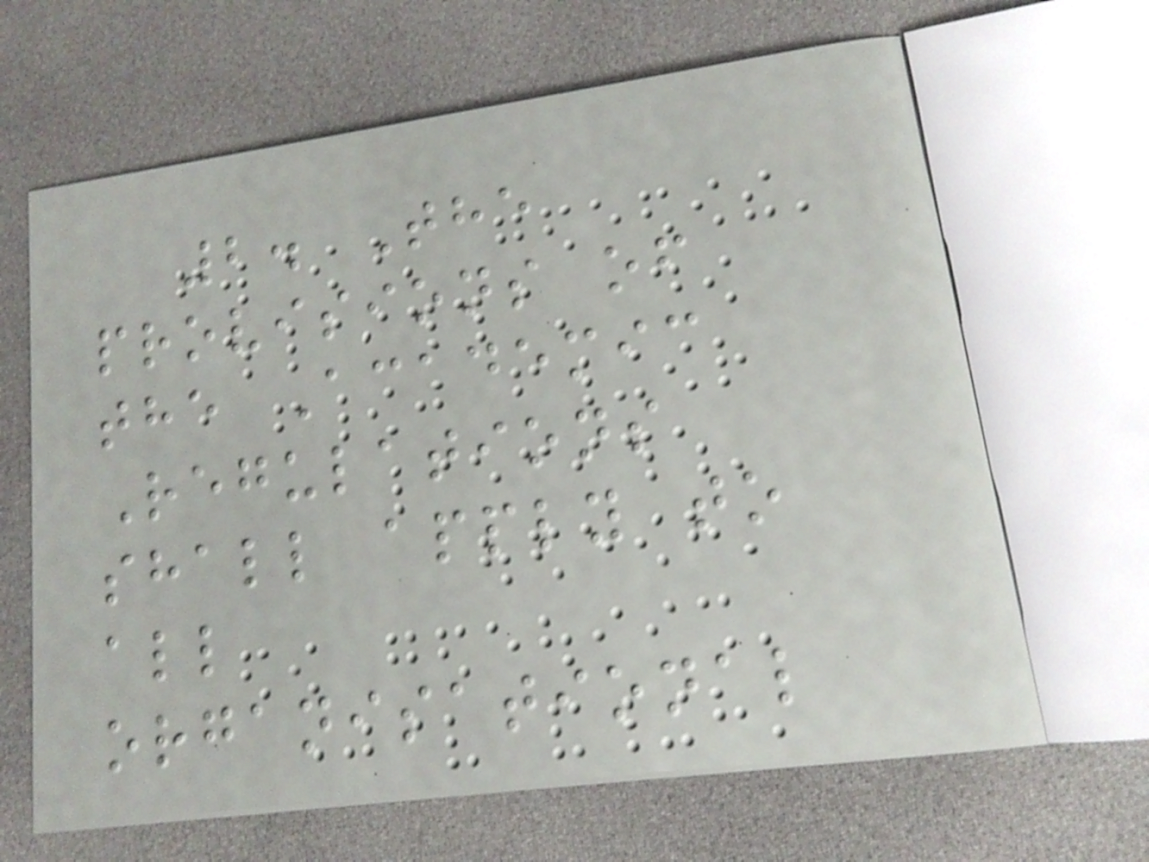2. The
provisions of
the Academic
Regulations
shall apply to
all
organisational
